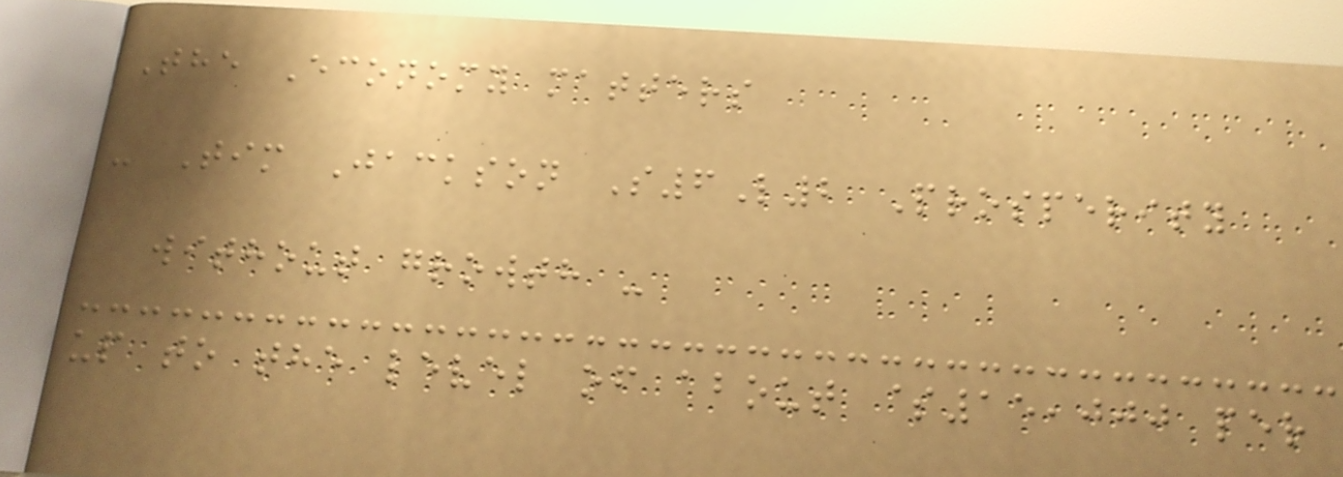The Economy matters
- Tim Jackson S6L2 Prosperity
without growth -
up to the level of about $15,000 per
